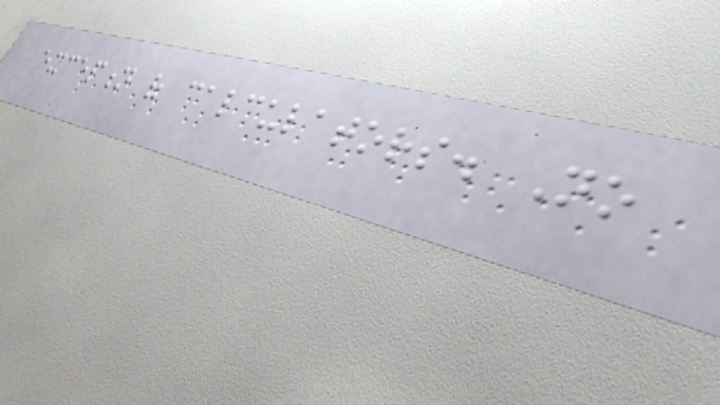exception of calculators. No
